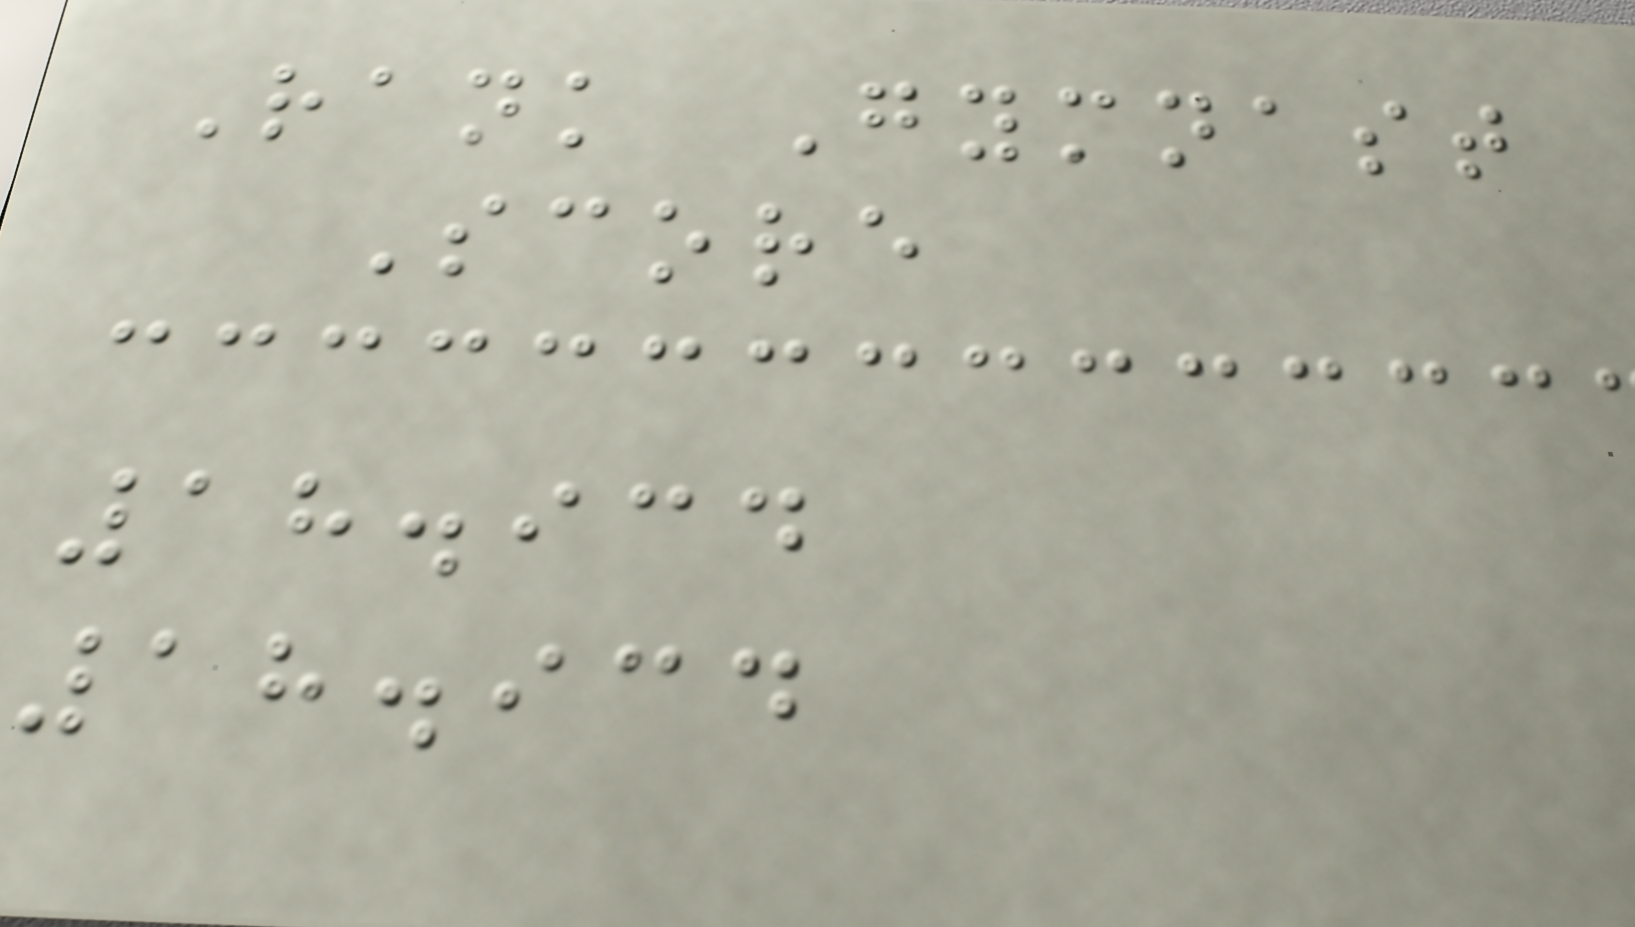Rank Gymnast
Score
18.934
18.934
